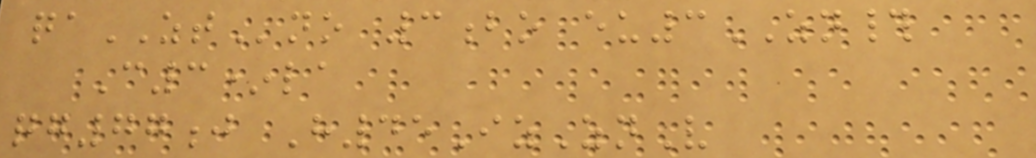qaZTno 3bo eu3ZN#
C3*la
qg77j H45IzZnV
